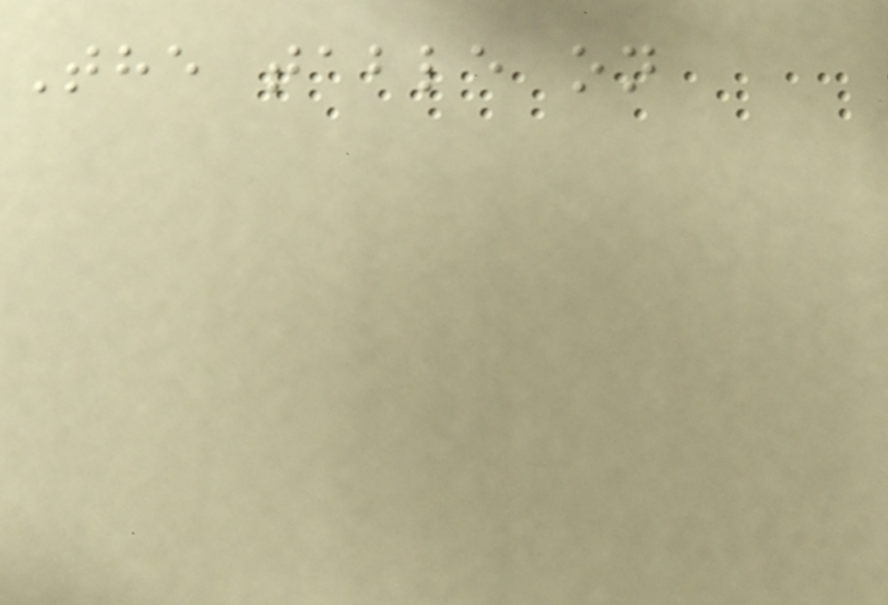The table on
